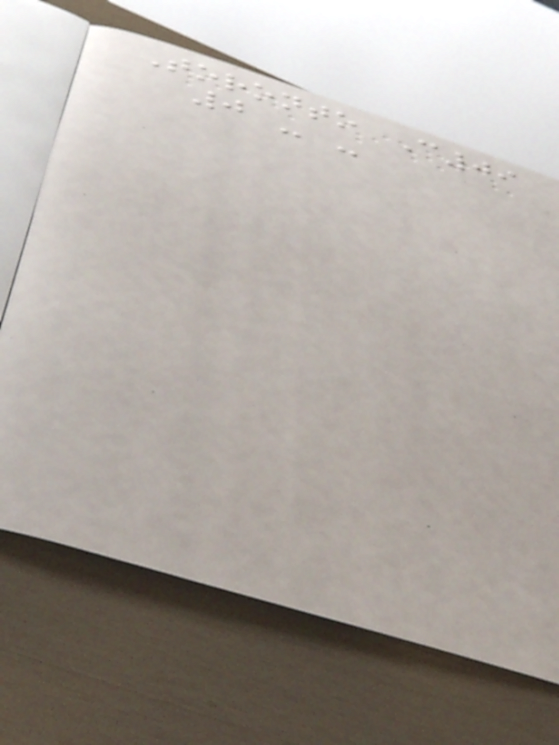Toronto C09
0 - -
